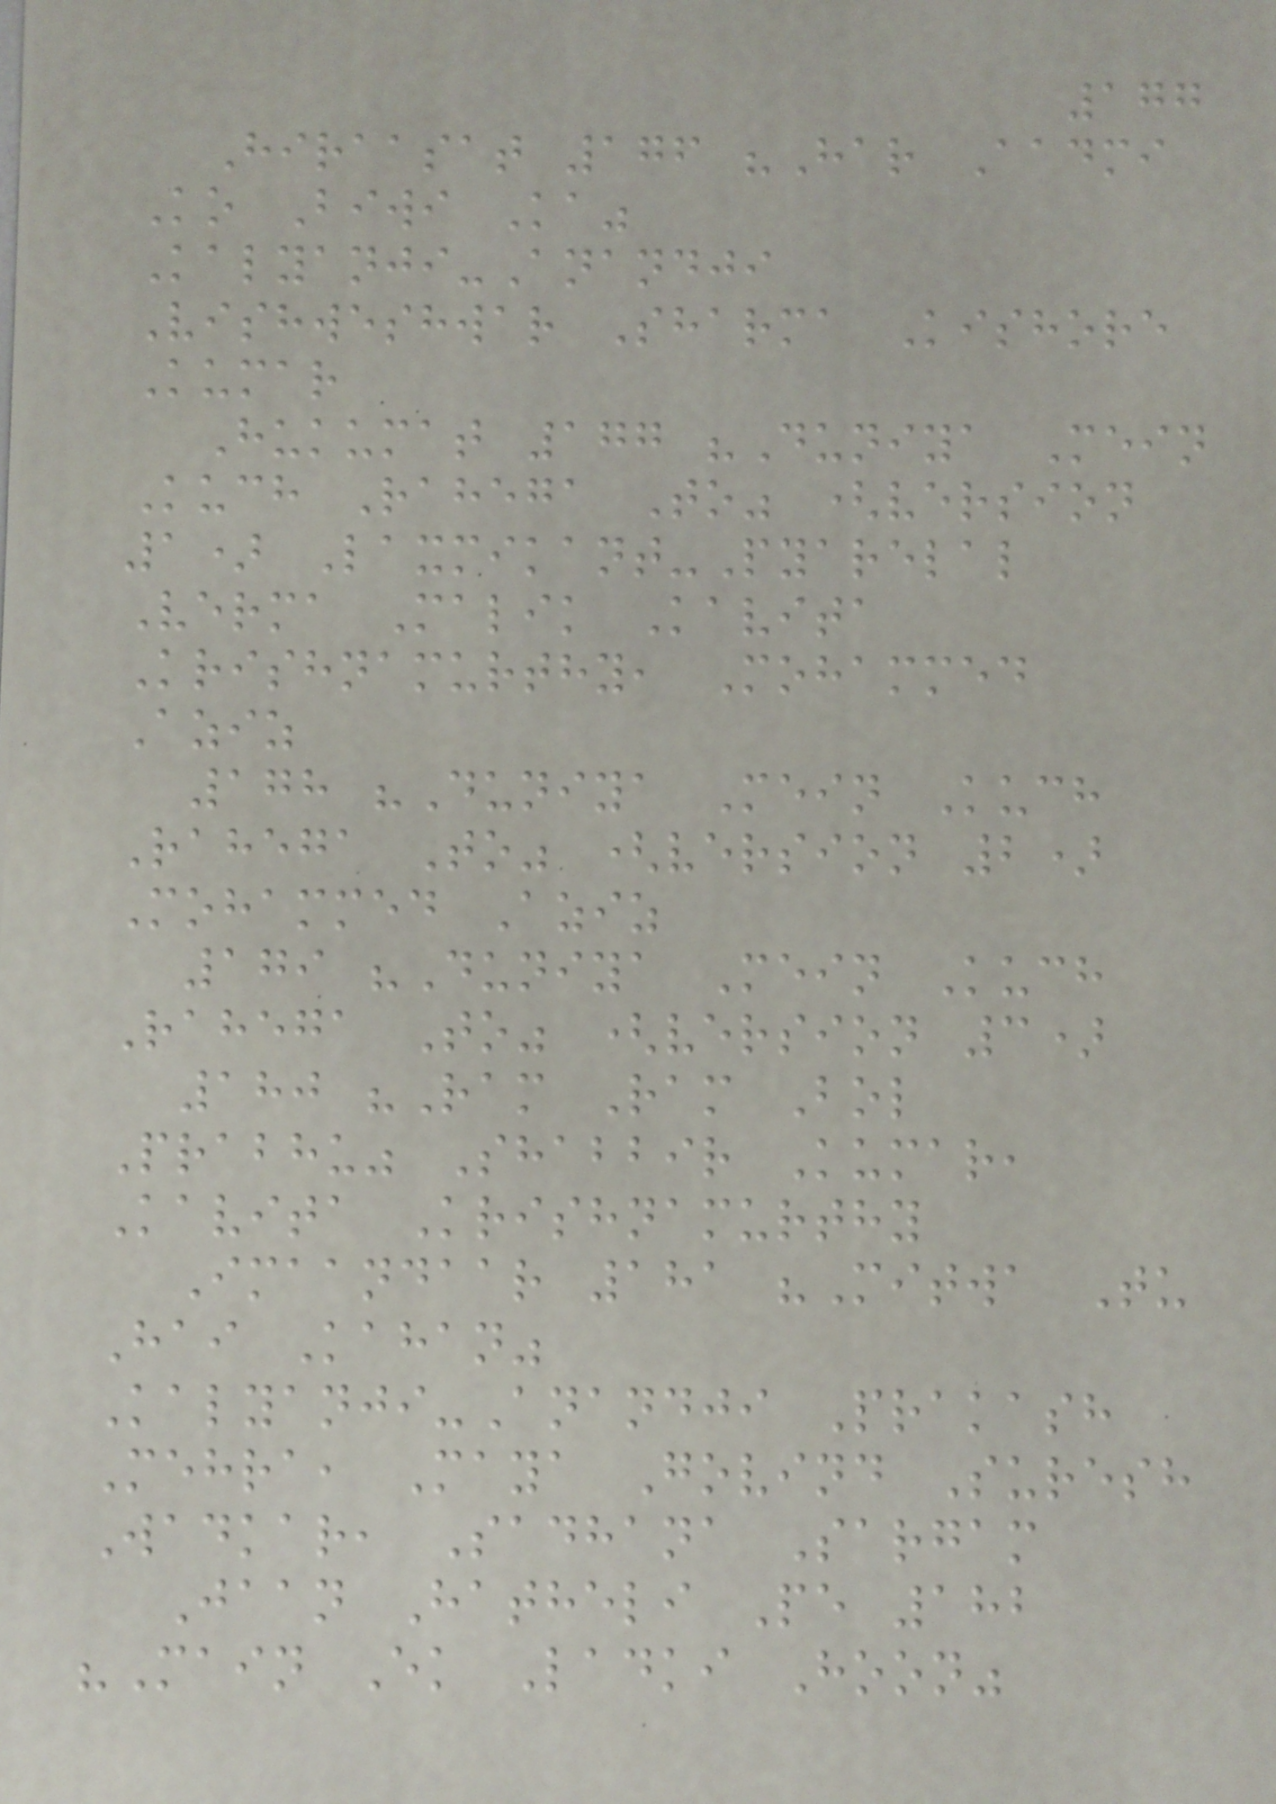177
Hiraasat 176 "Har Aadmi
Ko Biwi Ka"
Kalyanji-Anandji
Vishweshwar Sharma Kishore
Kumar
Hukumat 177 "Duniya Mein
Kuch Rahega To" (version
1) Laxmikant-Pyarelal
Verma Malik Kavita
Krishnamurthy, Mohammed
Aziz
178 "Duniya Mein Kuch
Rahega To" (version 2)
Mohammed Aziz
179 "Duniya Mein Kuch
Rahega To" (version 3)
180 "Ram Ram Bol
Prabhu" Shabbir Kumar,
Kavita Krishnamurthy
Imaandaar 181 "Mitwa Tu
Hai Kahan"
Kalyanji-Anandji Prakash
Mehra, Maya Govind Suresh
Wadkar, Sadhana Sargam
Jaan Hatheli Pe 182
"Main Ek Ladki Hoon"
